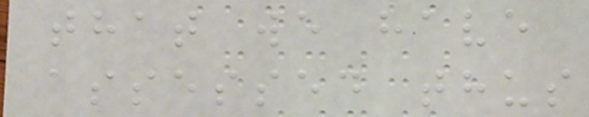that we have
assessed thus
